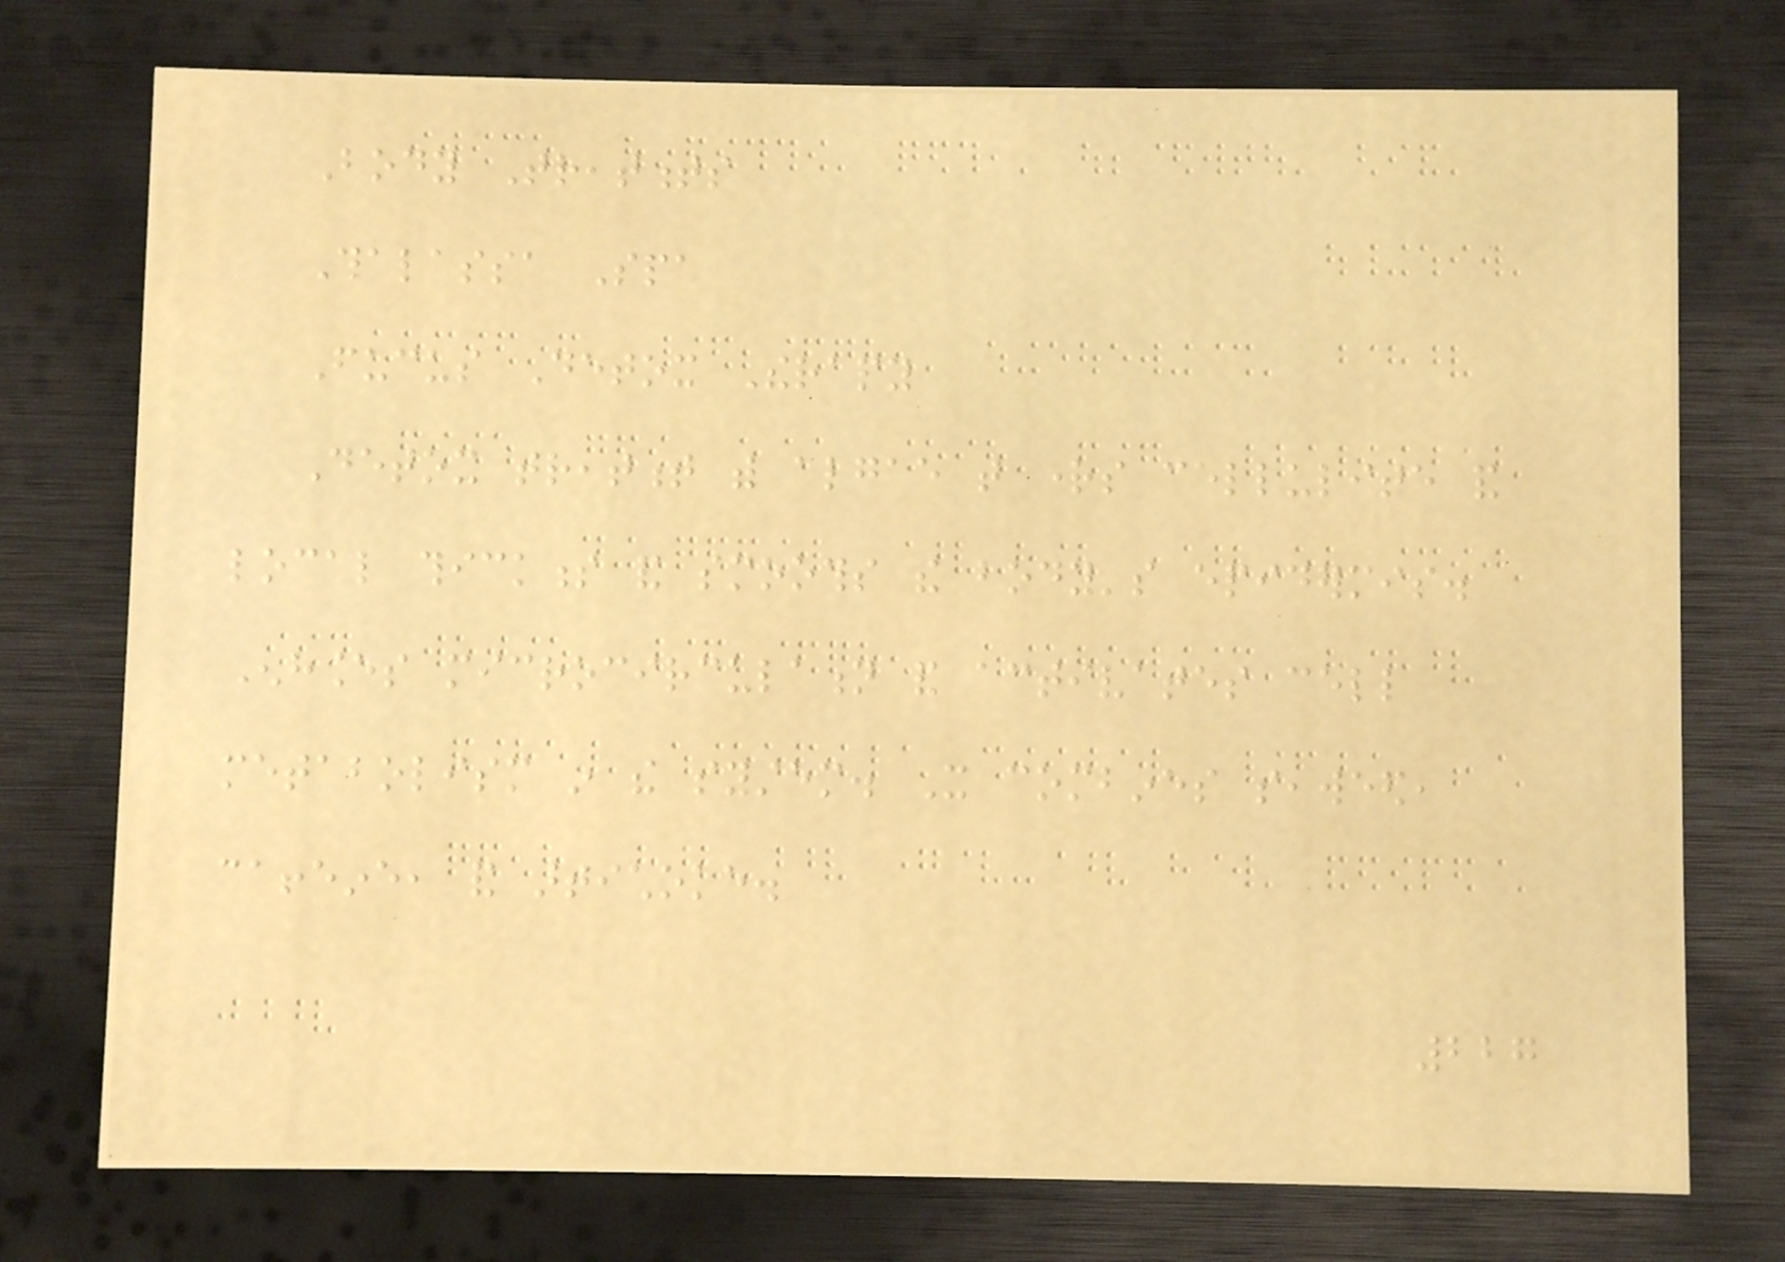Body Treatments
Thalassa Spa
Fucus Detox Therapy
Detox treatment with algae that rights cellulite and
local thickness and smooths the body's epidermis.
Enhances microcirculation and activates cell
metabolism in the system. It combines seaweed,
caffeine, and artichoke.
227
